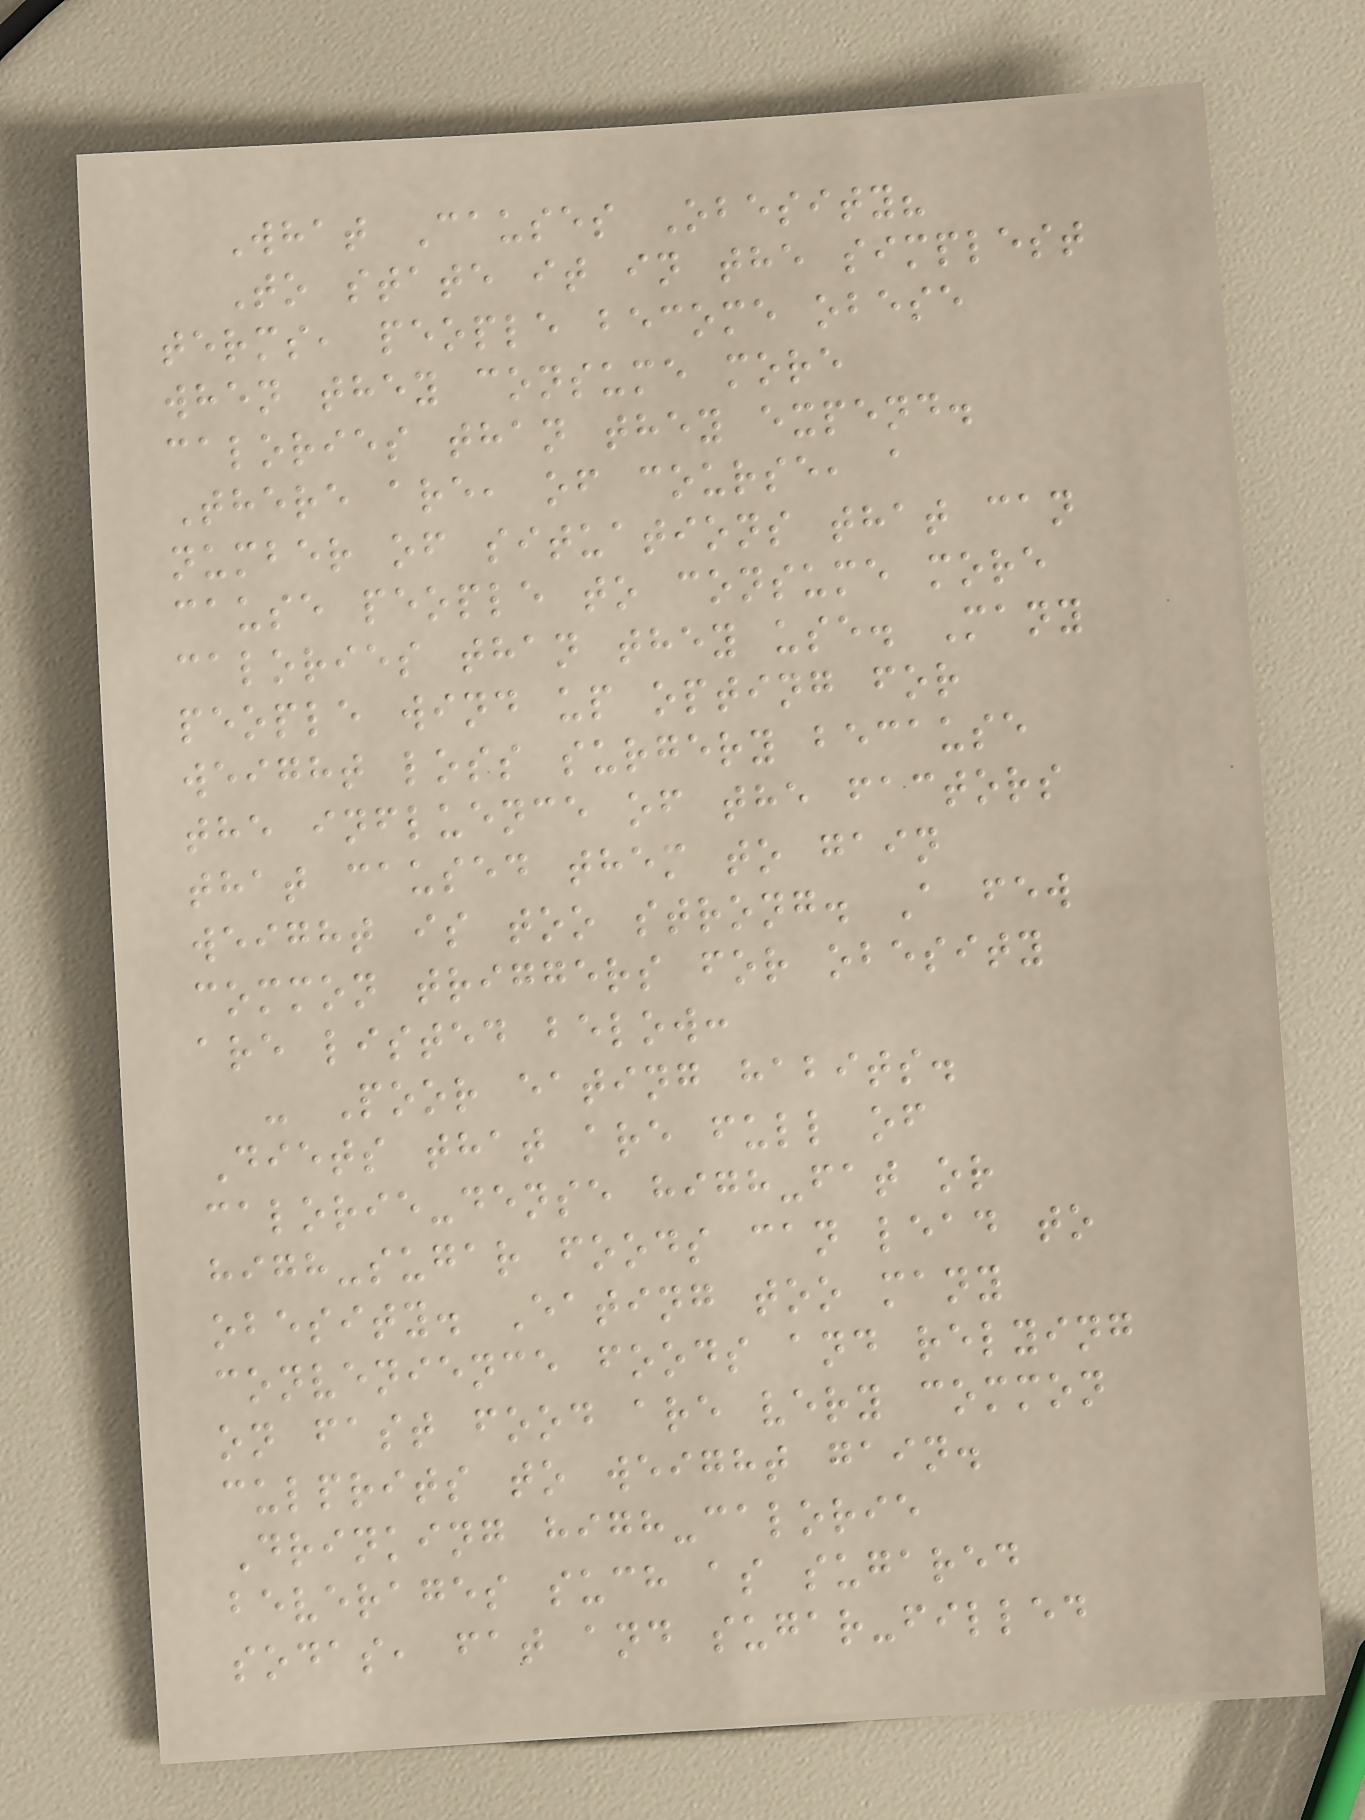What Causes Obesity?
To state it in the simplest
terms, people become obese
when they consume more
calories than they expend.
There are, of course, a
number of situations that can
cause people to consume more
calories than they use. Many
people wind up opting for
weight loss surgery because
the influence of the factors
that caused them to gain
weight is too strong. A few
common triggers for obesity
are listed below:
- Poor eating habits.
Diets that are full of
calorie-dense high-fat or
high-sugar foods can lead to
obesity. Eating too many
convenience foods and relying
on fast food are very common
culprits to weight gain.
Drinking high-calorie
beverages such as sugared
sodas, fat and sugar-filled
